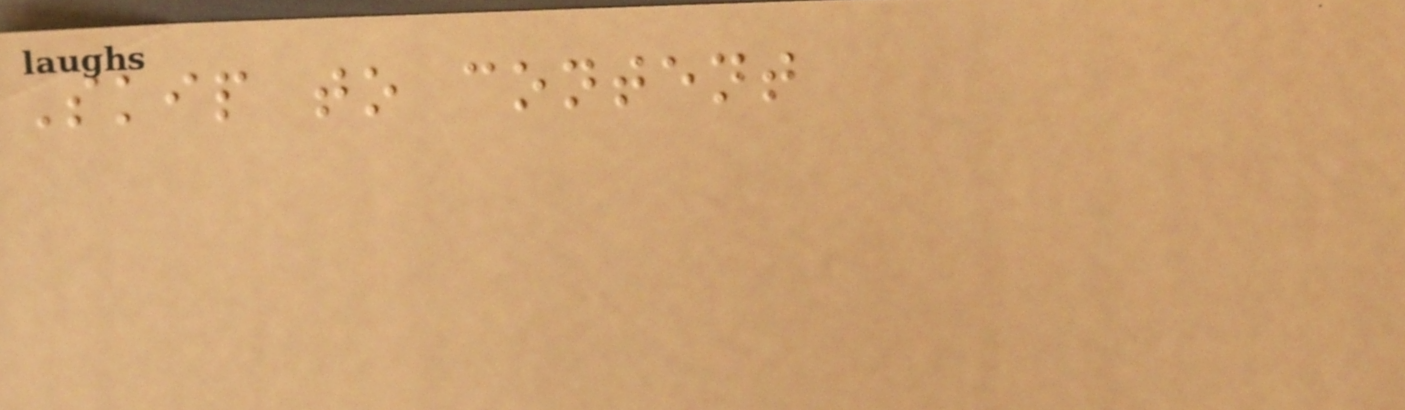Skip to content
